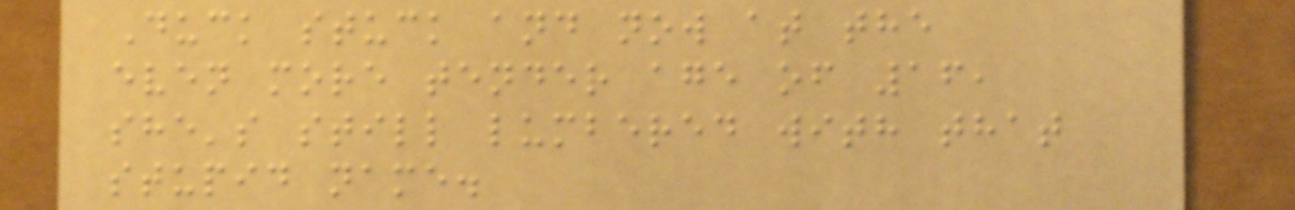Duck stuck and now at the
even more tender age of 16,
she's still lumbered with that
stupid name.
